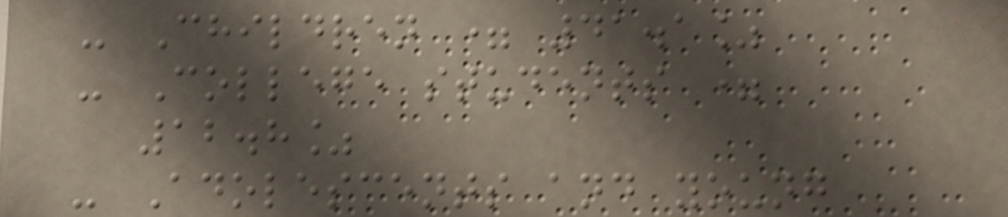- Children = 41.1%
- College students =
12.8%
- Adolescents and young
